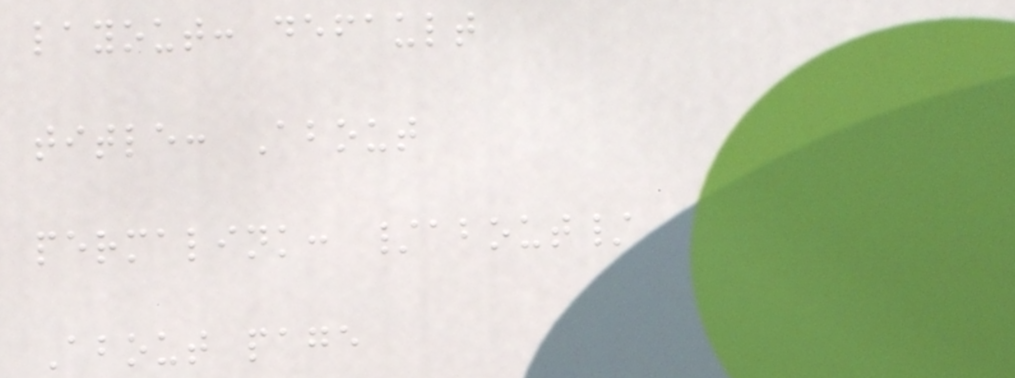layout: default
title: About
permalink: /about/
About page
